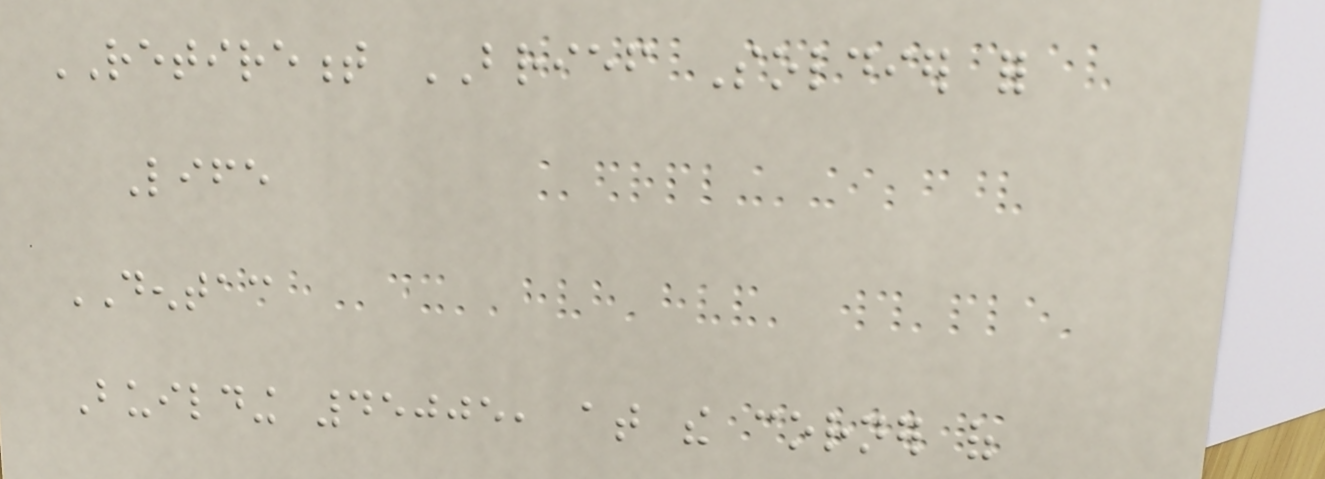RETIREMENT BRIEF Soldier for
Life
DENTAC
Building 45005, at the corner of
